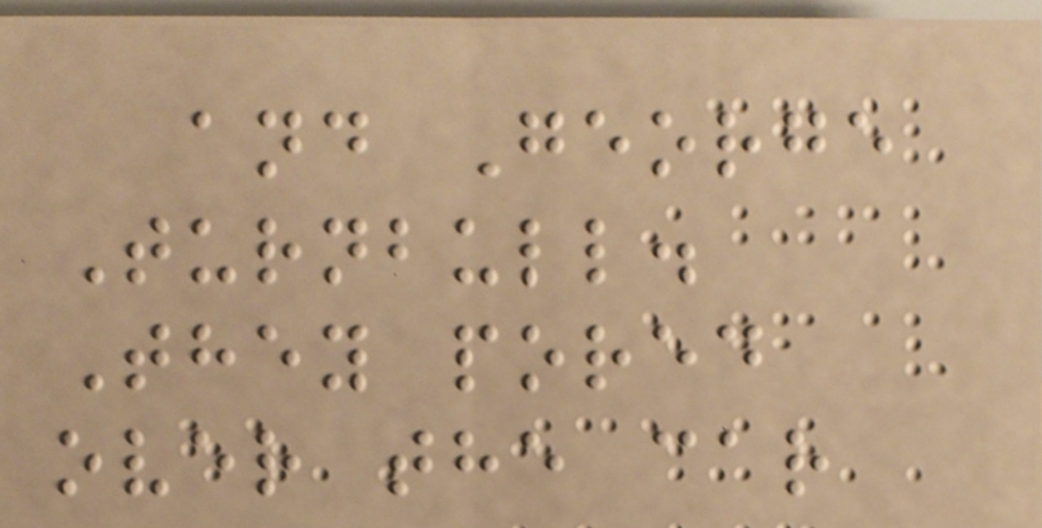and George
Turnbull.
They pored
over the car
